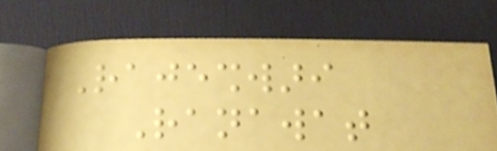Rajeshwari
Ranawat
